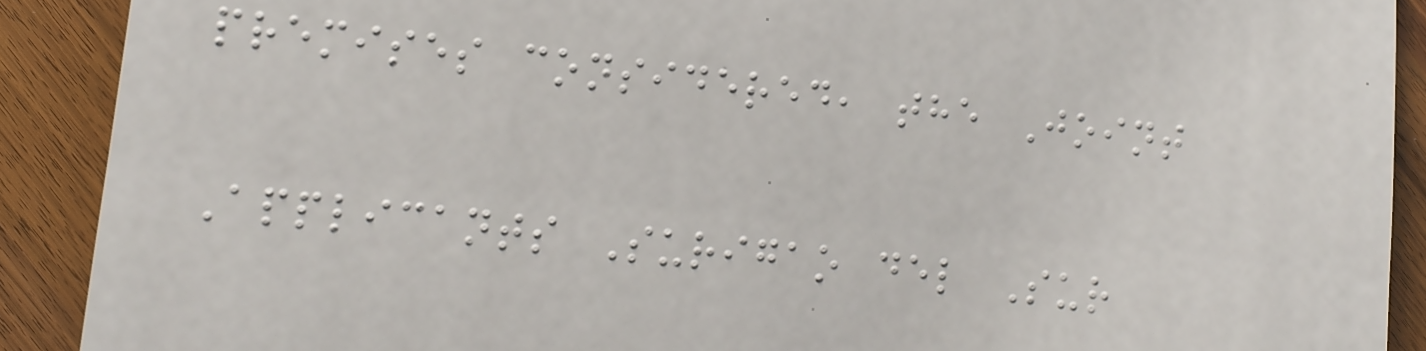premises considered, the Joint
Applicants Surigao del Sur
